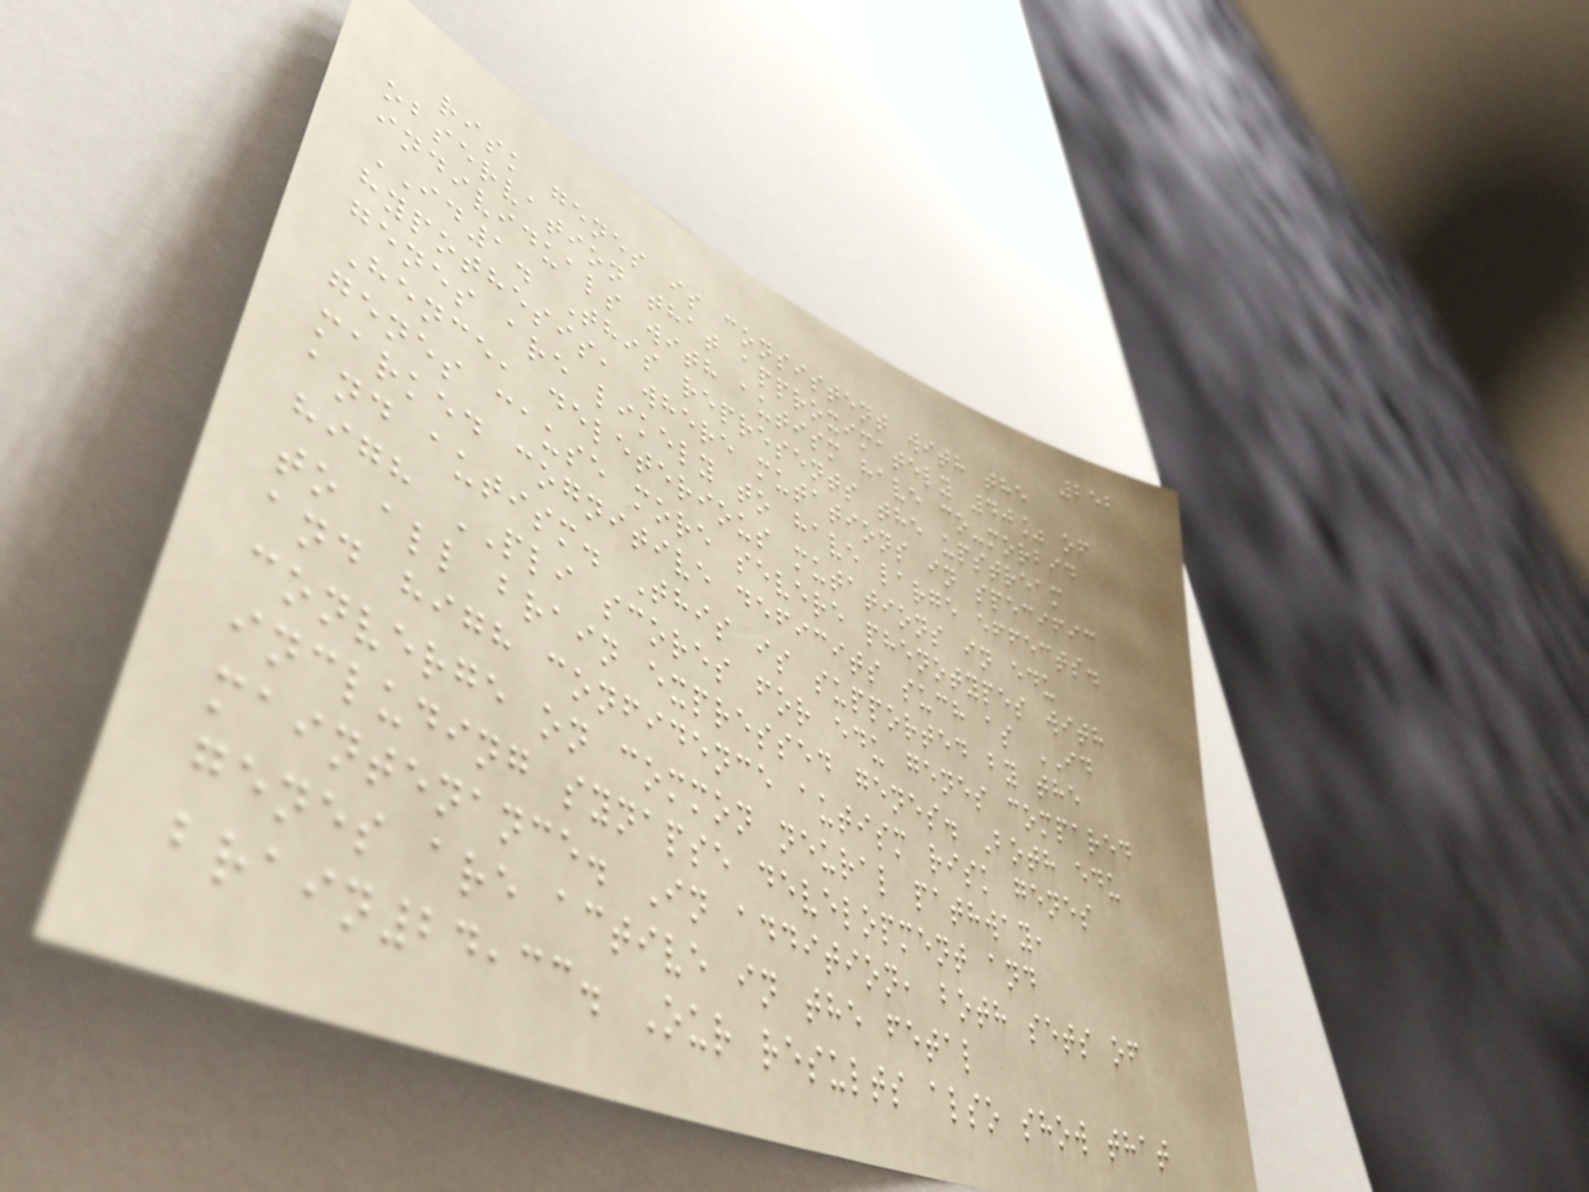252
risk genes is consistent with the
observation that approximately 40% of
individuals with autism have co-morbid
ID1. This represents the upstream
hypothesis, where mutations in specific
genes are likely to have large effects.
Hence, deleterious mutations in edu
genes cause more severe phenotypes with
marked cognitive deficits such as ID
and autism. This is supported by the
high PLI scores for edu genes compared
to all brain expressed genes. Both edu
and high confidence autism risk genes
converge on common neural pathway,
including synapse development and
maintenance. In addition, both sets of
genes are active in the fetal
brain24,33. Our results also show that
